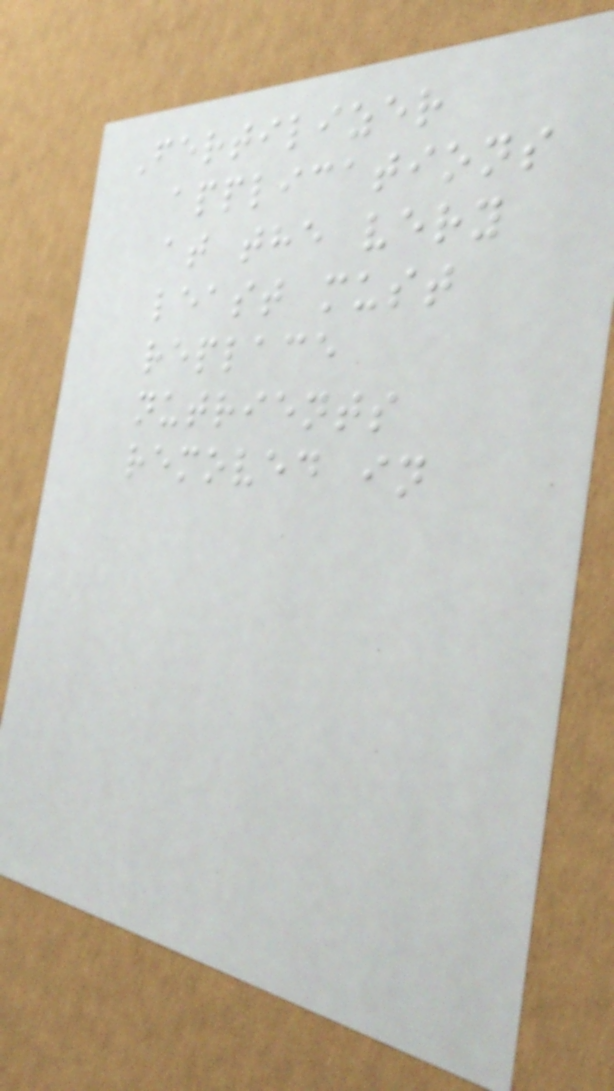Fertilizer
applications
at the very
least must
replace
nutrients
removed in
